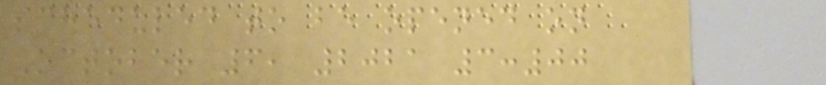scheduled to be opened on
October 6, 2021 3:00
